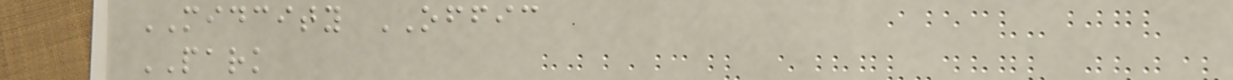MIDCITY OFFIC
PARK
